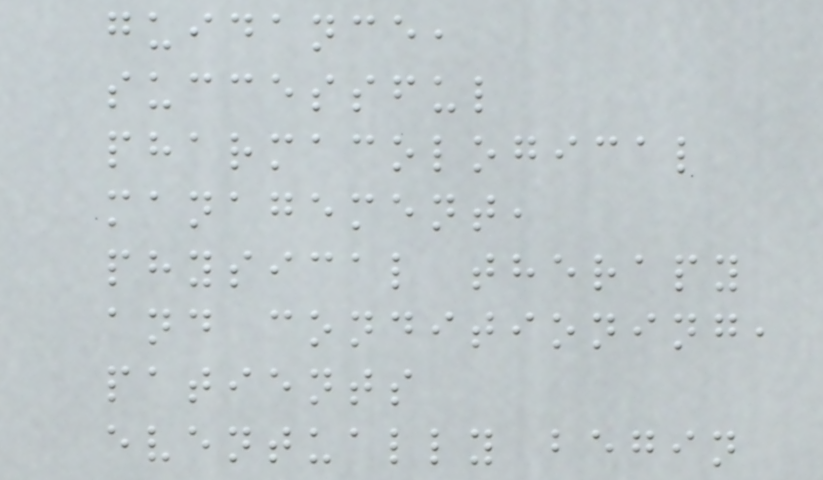guidance,
successful
pharmacological
management,
physical therapy
and conditioning,
patients
eventually begin
